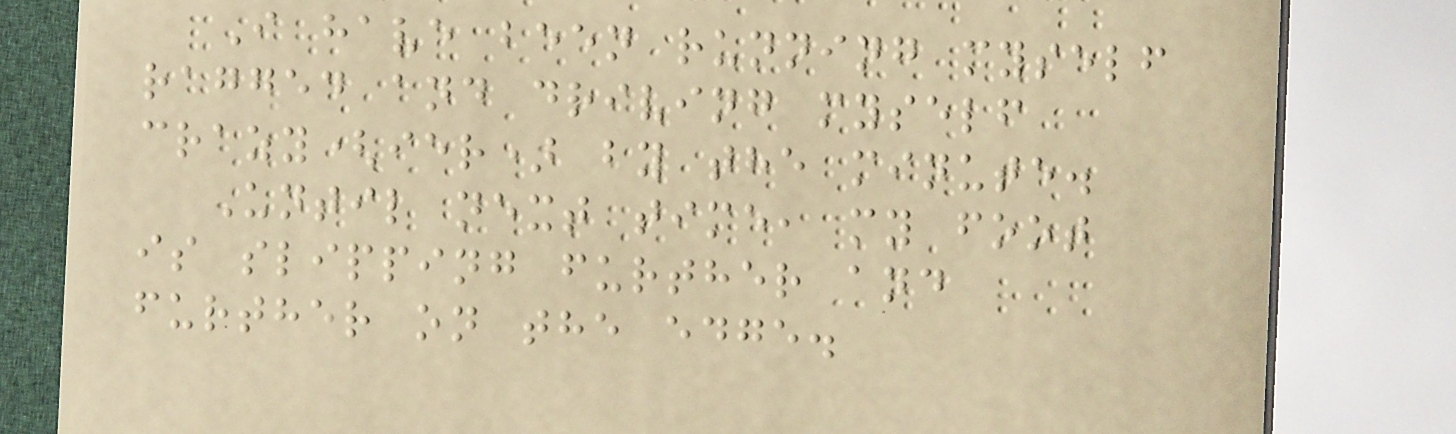I have been running myself
ragged and driving myself
crazy(ier) by the minute.
Until next time, my foot
is slipping further and
further on the edge.
